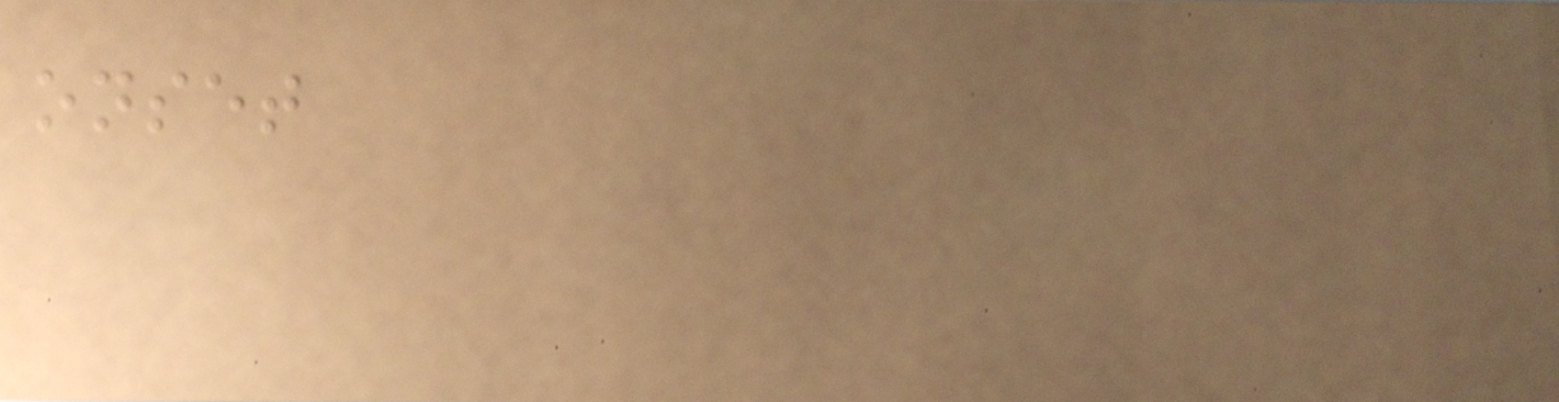onset
